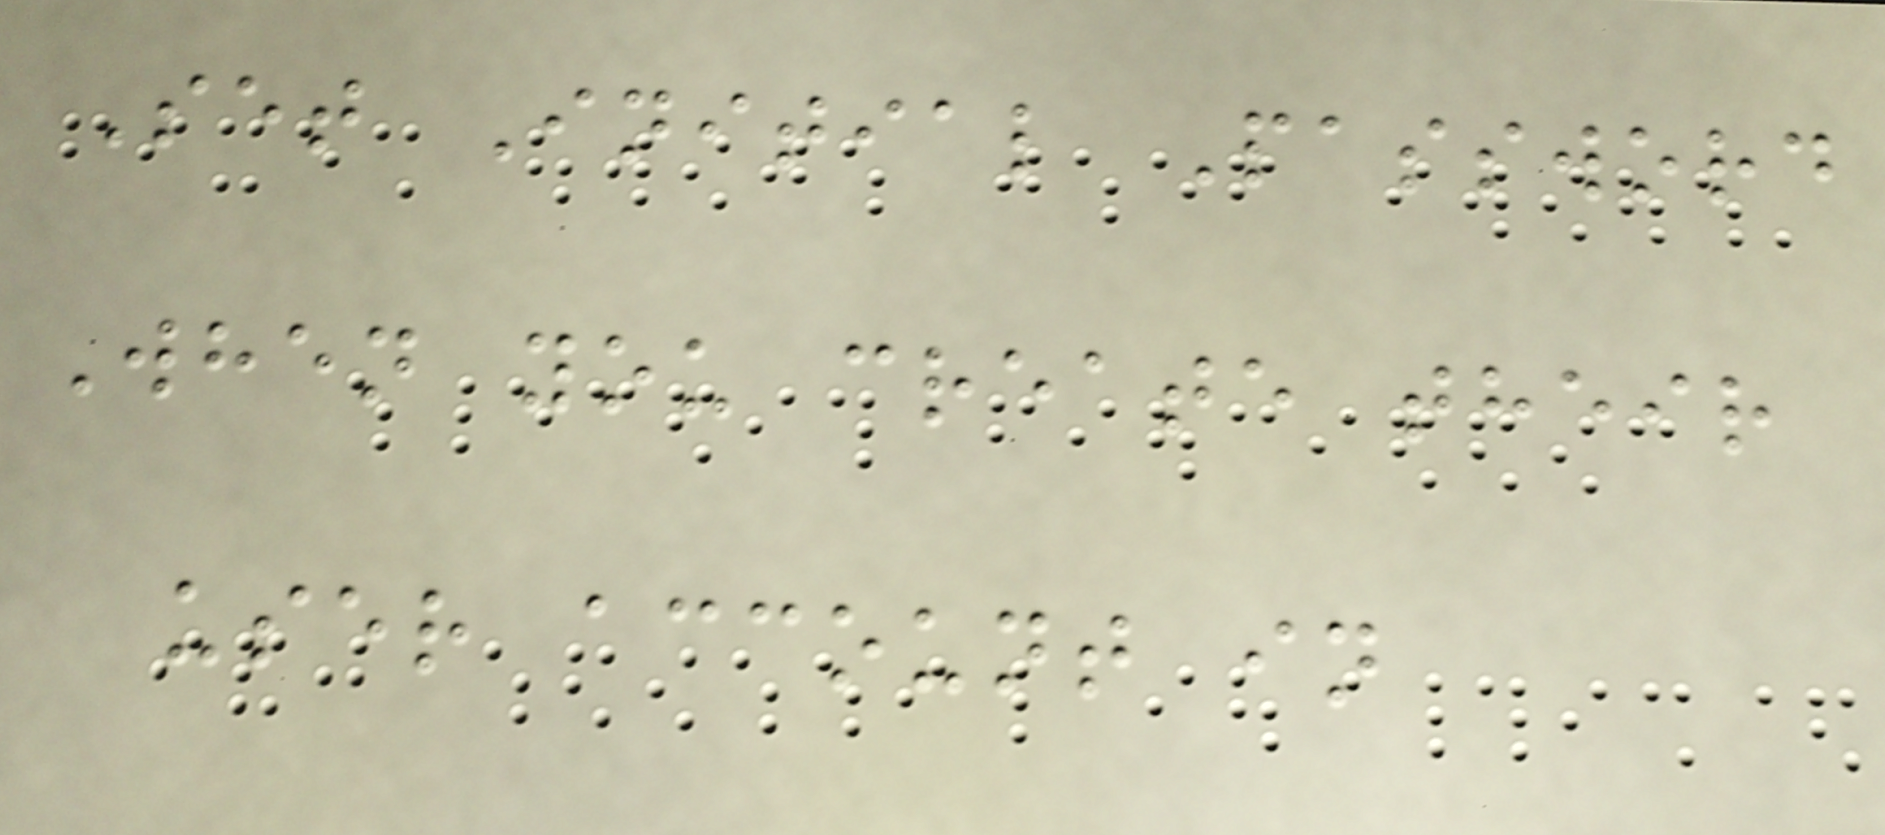Set Initial Password
When you create their
user account in
